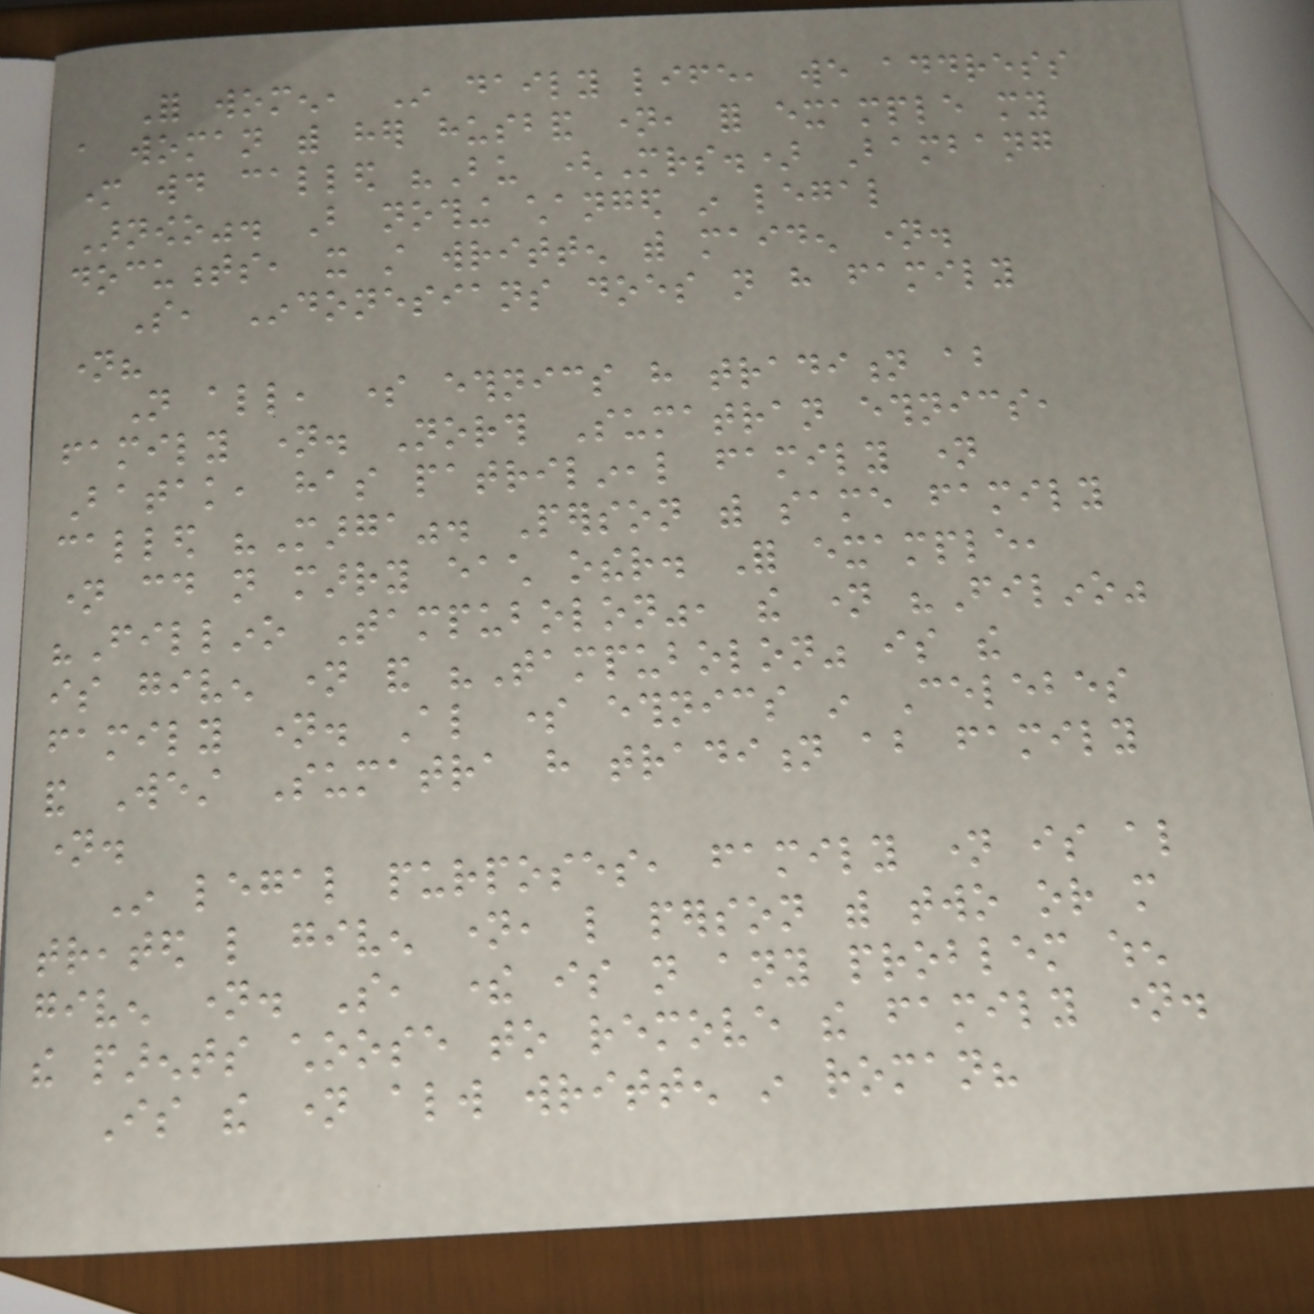For women, In daily life, we address
a woman with her husband name, for example my
mother would called "Bu (Mrs.) Bambang
Arnowo". But nothing changed in legal
documents, it still written with maiden name.
So, Indonesians does not have family
name?
Not all, some ethnics have tradition about
family name. North Sumatran ethnics,
Batak, has patrilineal family name
called "Marga". Person with same family
name could not marry each other. For example,
"Fillino Tampubolon", the name "Filino"
is given name and "Tampubolon" is the
family name. Also some ethnics in Celebes
and West Sumatra have tradition about family
name.
In legal purposes, family name is also
treated like given name, like person with two or more
given name. So, there is not any problem when
the parents choose to remove the family name.
Is the name always written in roman?
